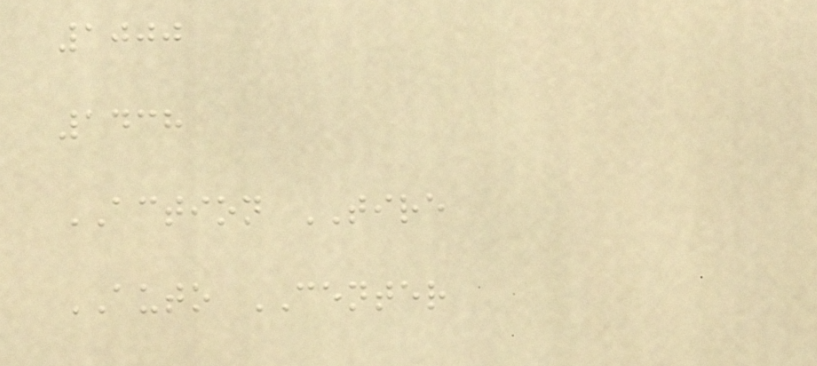1000
1438
ACTION TIRE
AUTO CENTER
